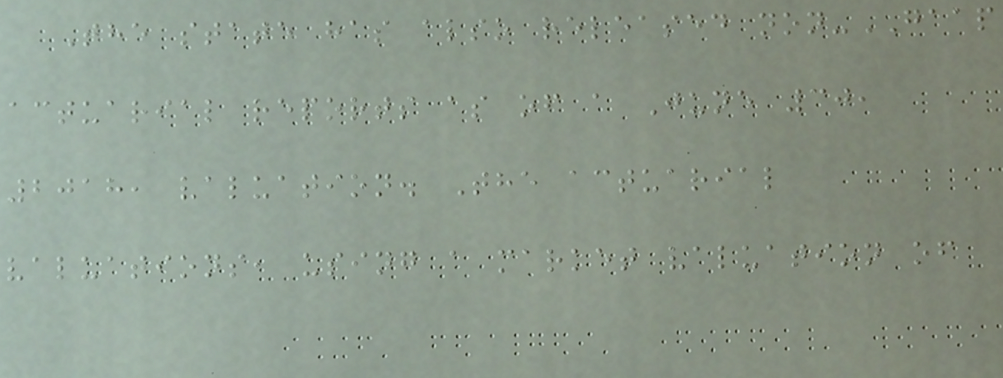The state has also released non-GAAP
actuarial reports as of a June 30,
2018, valuation. The actuarial
valuations, using a market valuation of
